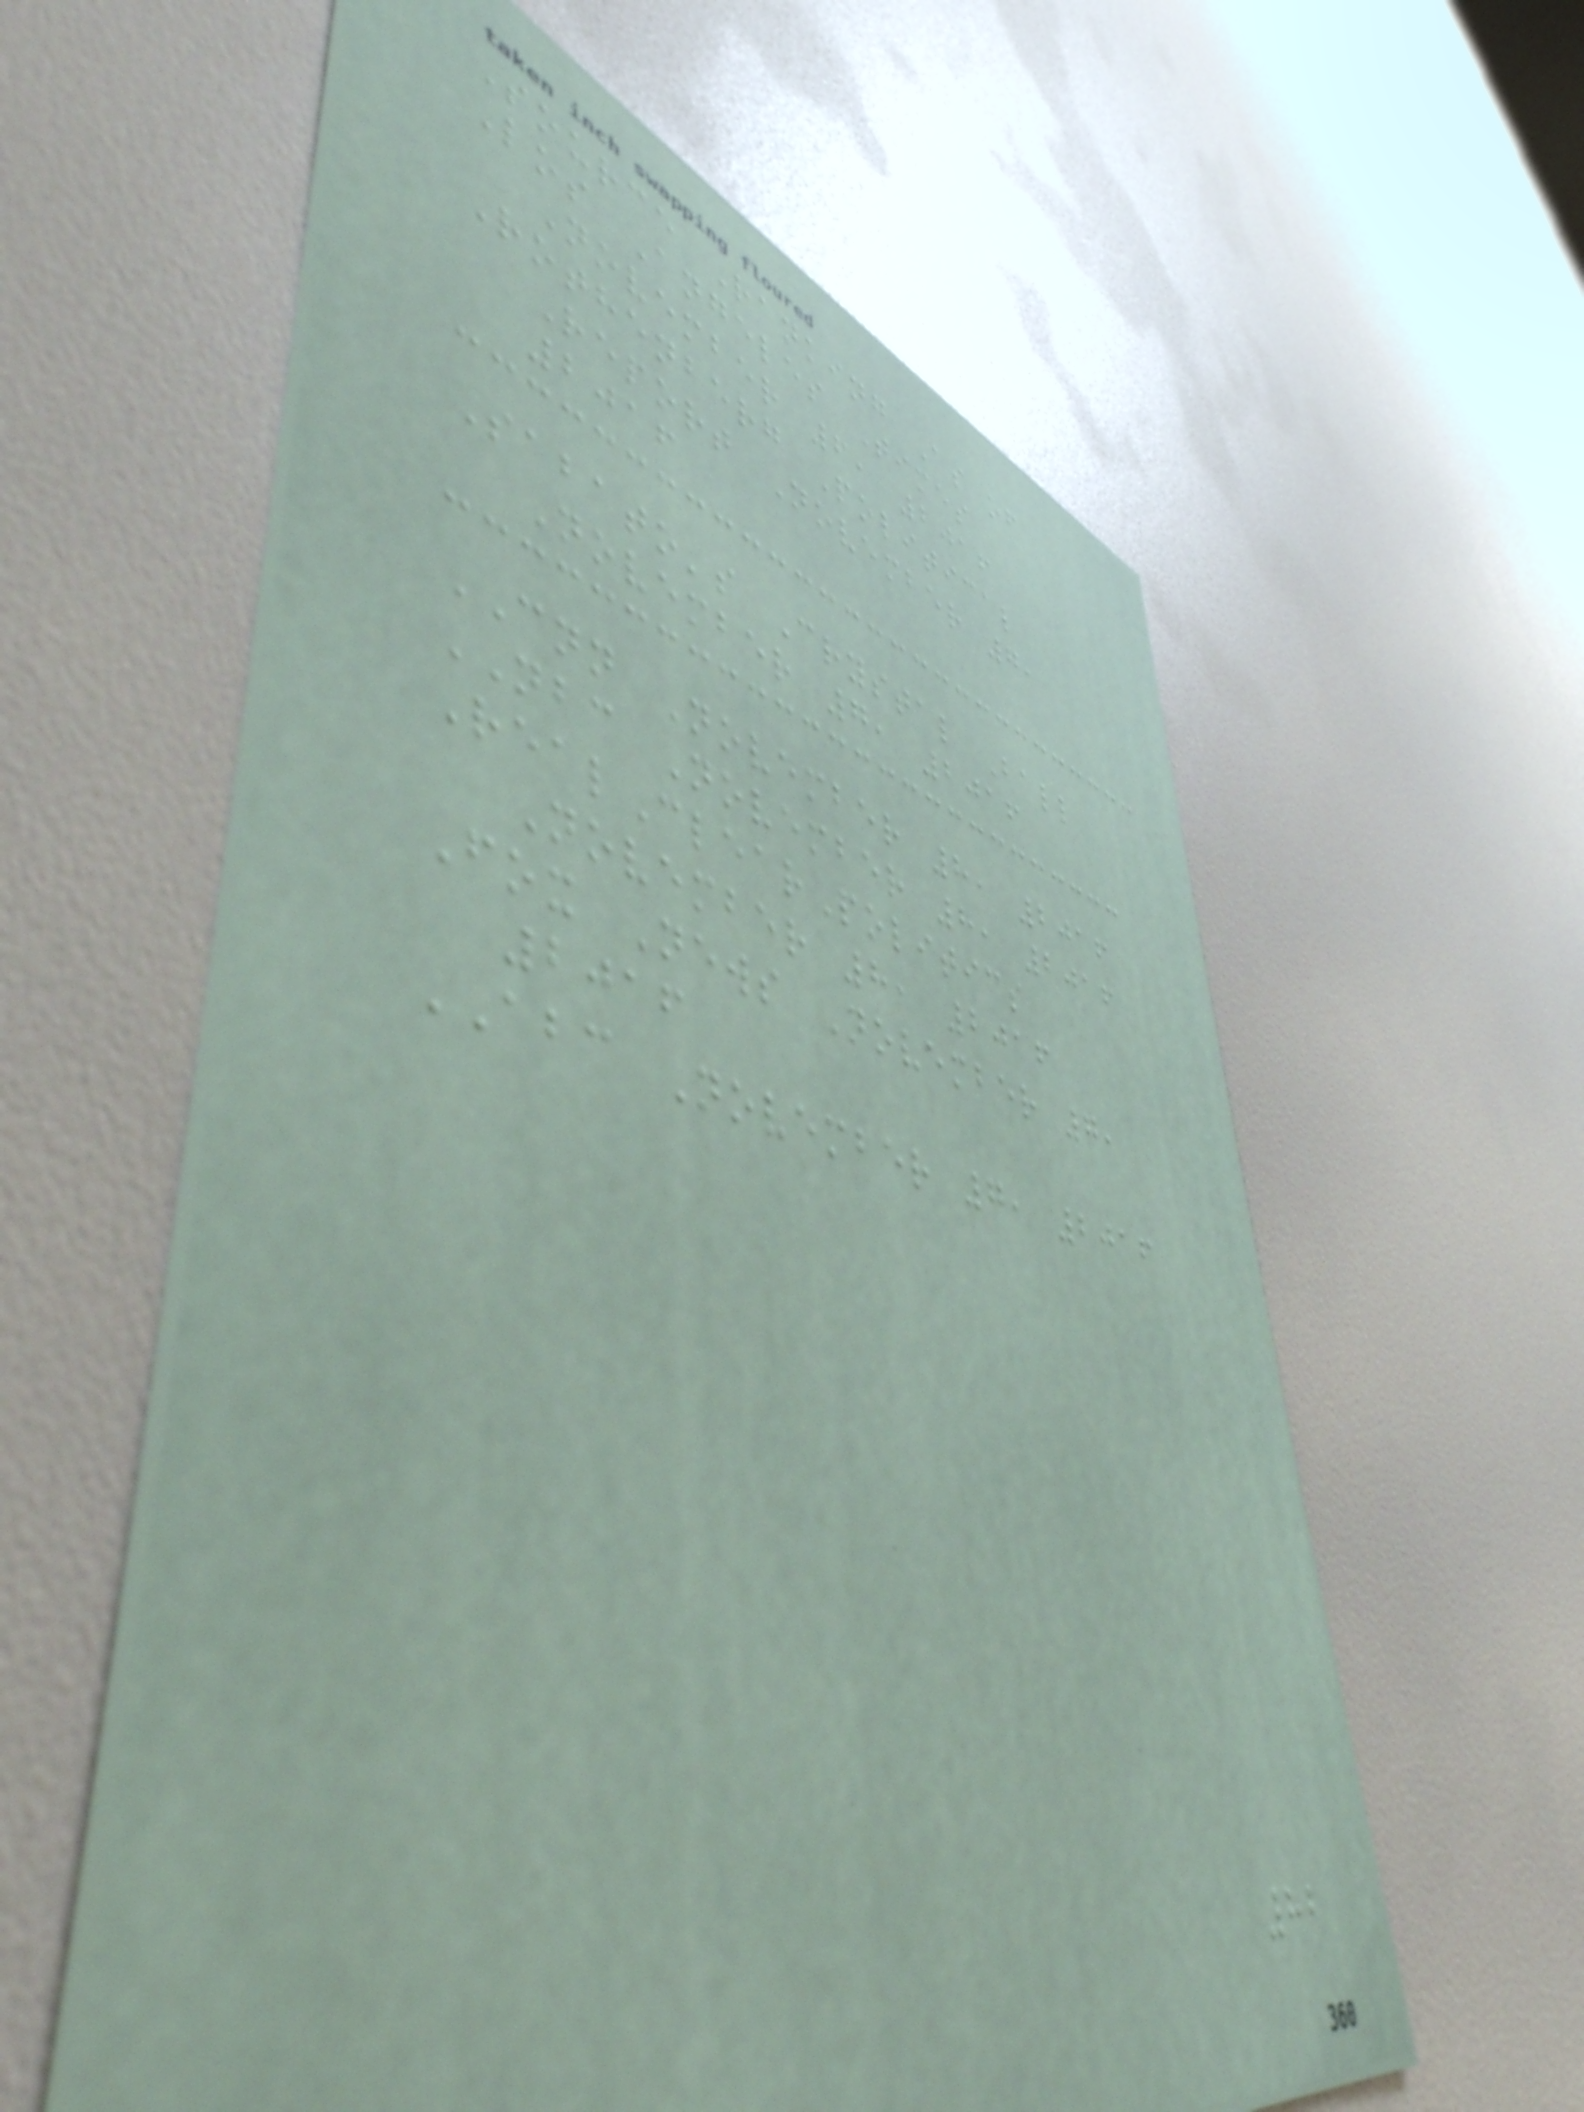Source Ranking As of
Los Angeles Times
November 6, 2016
Rothenberg Political
Report November 7,
2016
Sabato's Crystal Ball
November 7, 2016
CNN November 8, 2016
NBC November 8, 2016
RealClearPolitics
November 8, 2016
Fox News November 7,
2016
ABC November 7, 2016
82
